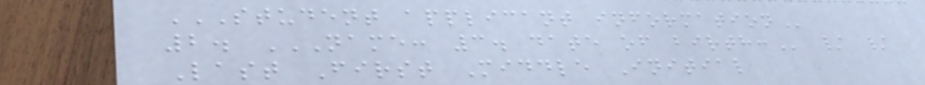STUDENT APPLICANT INFORMATION
2. NAME: 3. DATE OF BIRTH: / /
Last First Middle Initial
